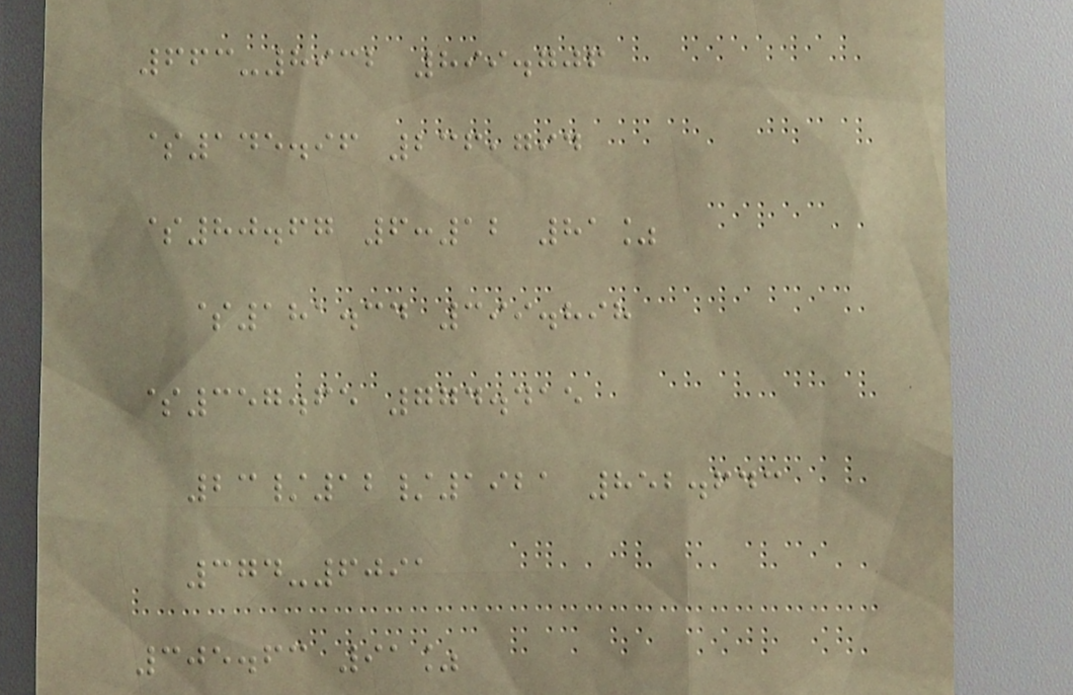663-8932 899.706
$145.96 236,794
$80.67 6:12 81%
$181.34 399.898
$357.65 774.415
23/12/1921 852.643
374-6091
305.63 91%
